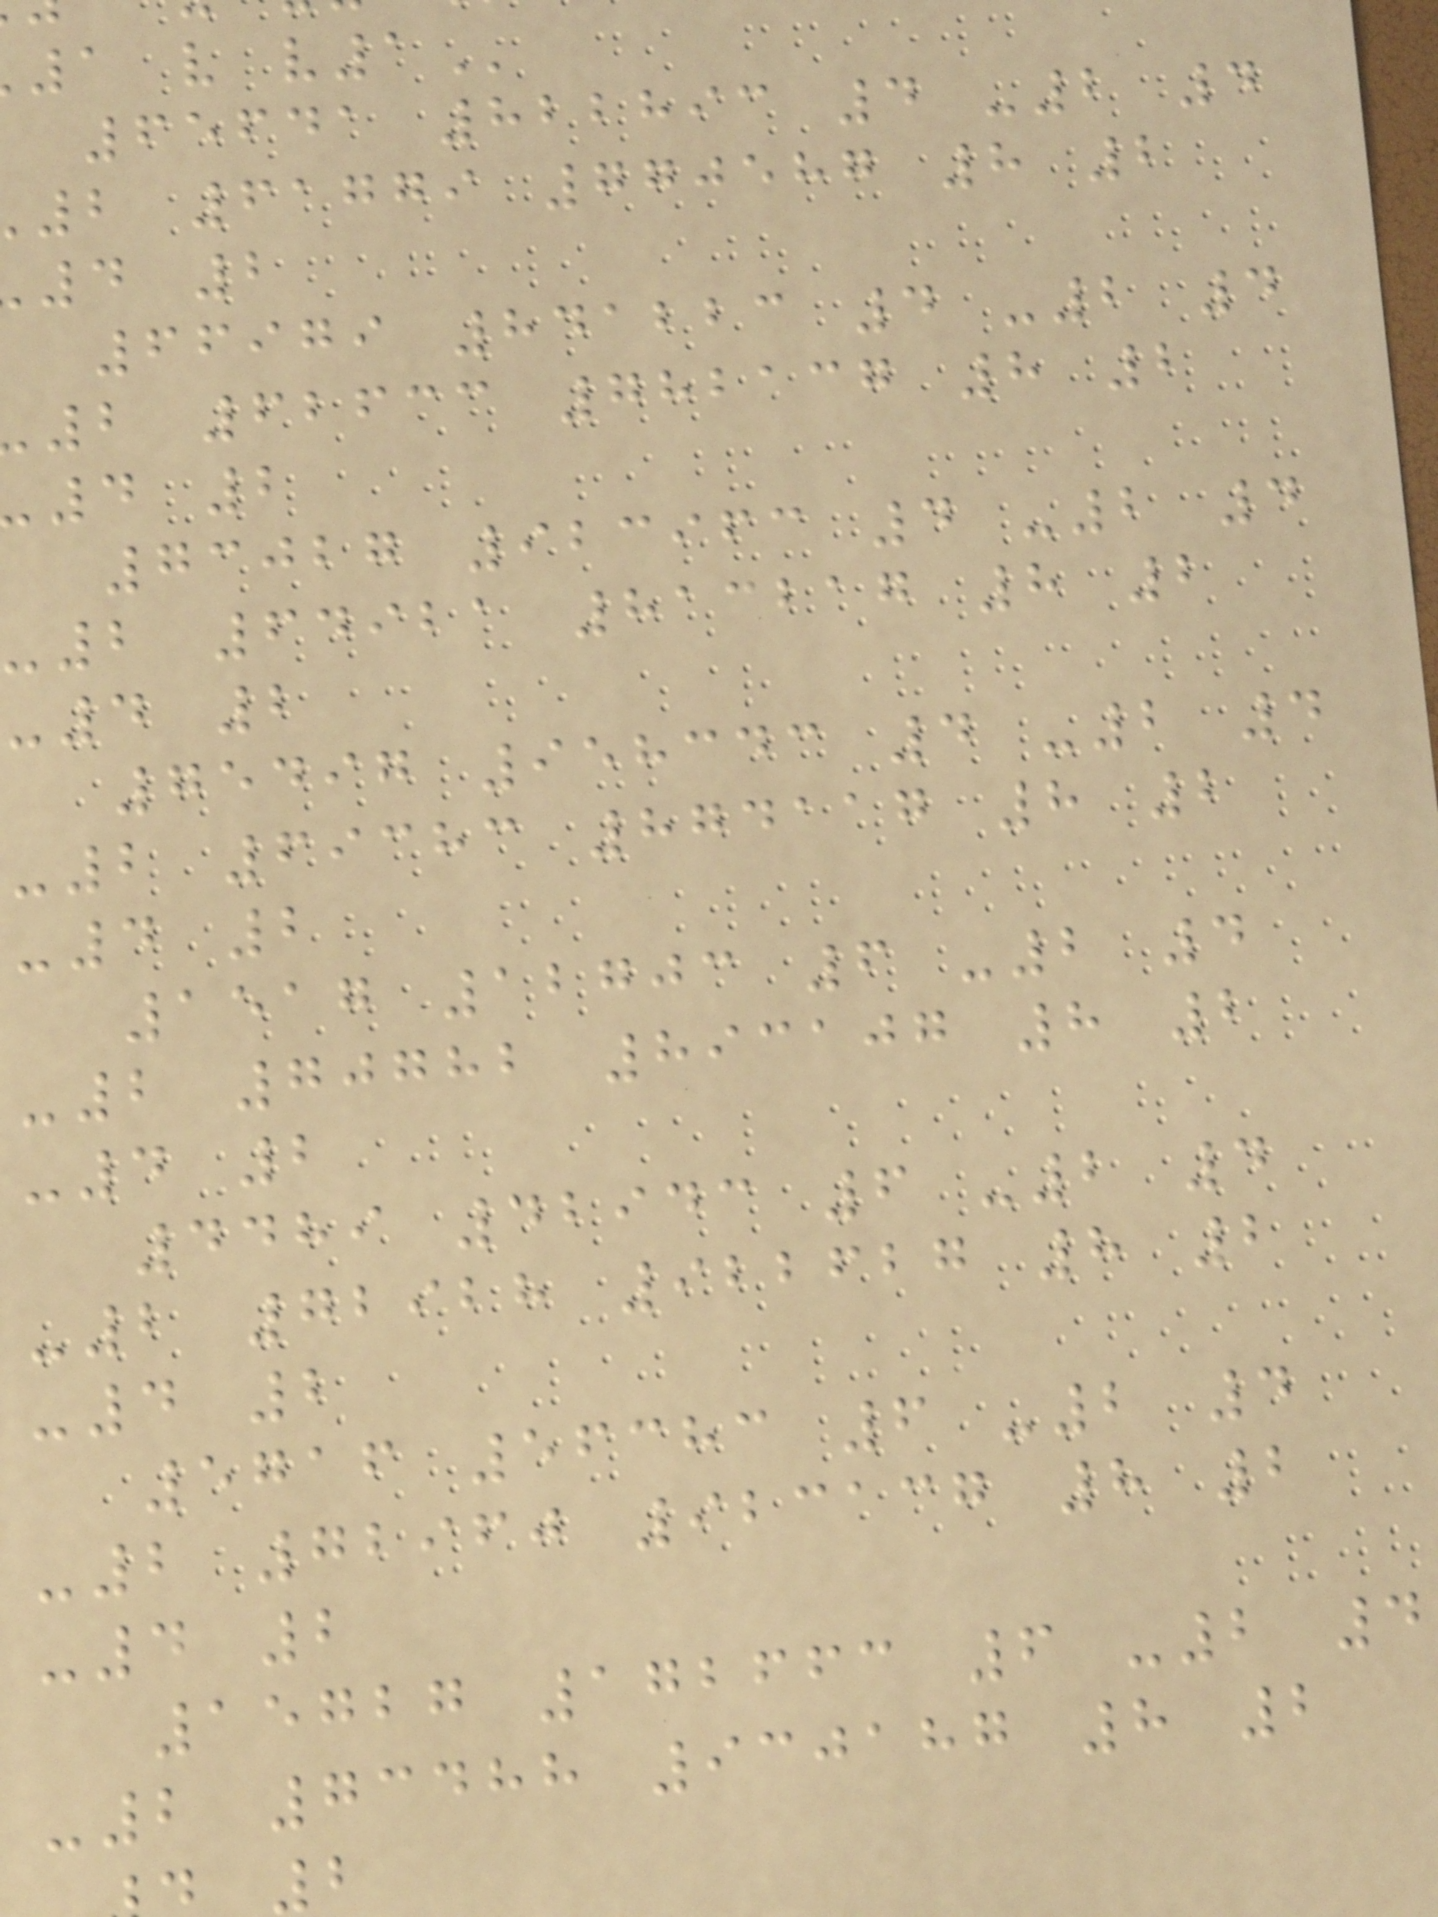1 v
65641 822893 4 -2 4
2 61779 770587 8 2
4 2
66979 841223 4 -2 4
2 62633 782137 8 2
4 2
73027 923963 4 -2 4
-2 64921 813217 8 2
-4 2
75497 958343 4 -2 4
-2 69383 874117 8 2
-4 2
1517 12703 6 -2 4
-2 70782 893107 8 2
-4 2
4489 42943 6 -2 4
-2 72928 922627 8 2
-4 2
5716 56383 6 -2 4
-2 72960 923137 8 2
-4 2
15727 172663 6 -2 4
-2 73488 930187 8 2
